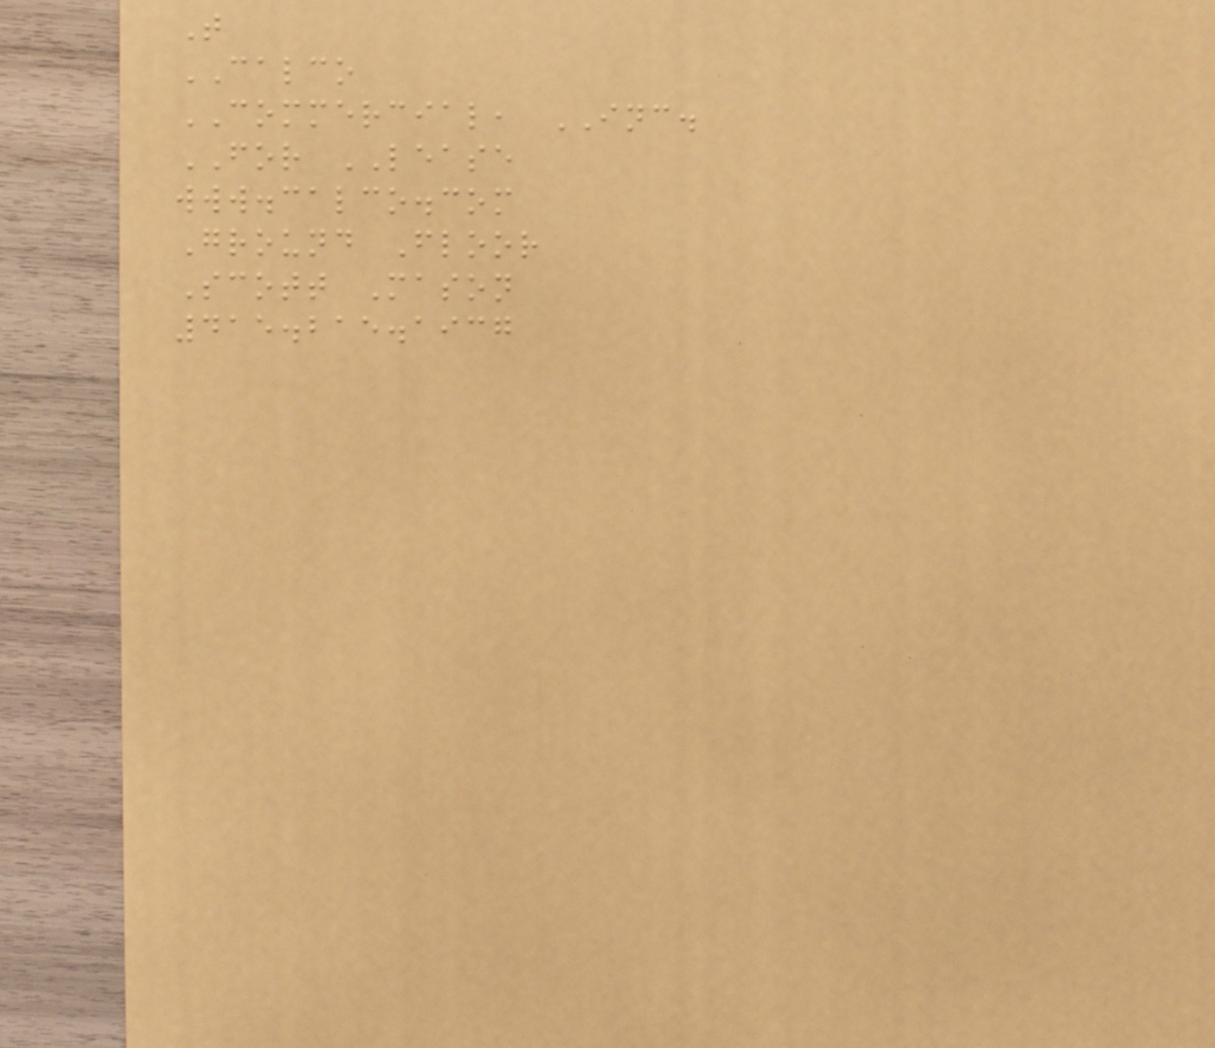T
CALCO
COMMERCIAL, INC.
FOR LEASE
www.calco.com
Ground Floor
Scott Mason
415.215.1937
